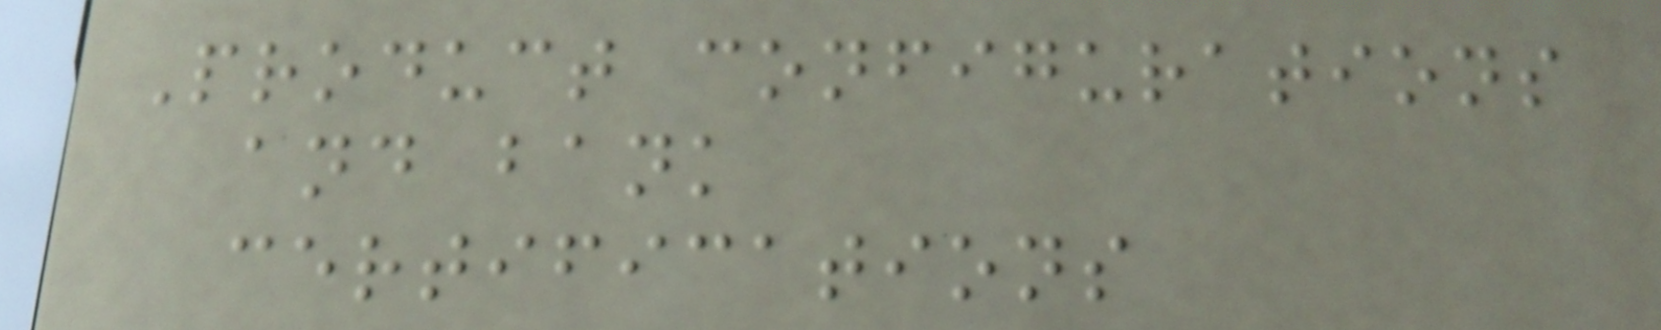Product configurations
and bank
certifications
